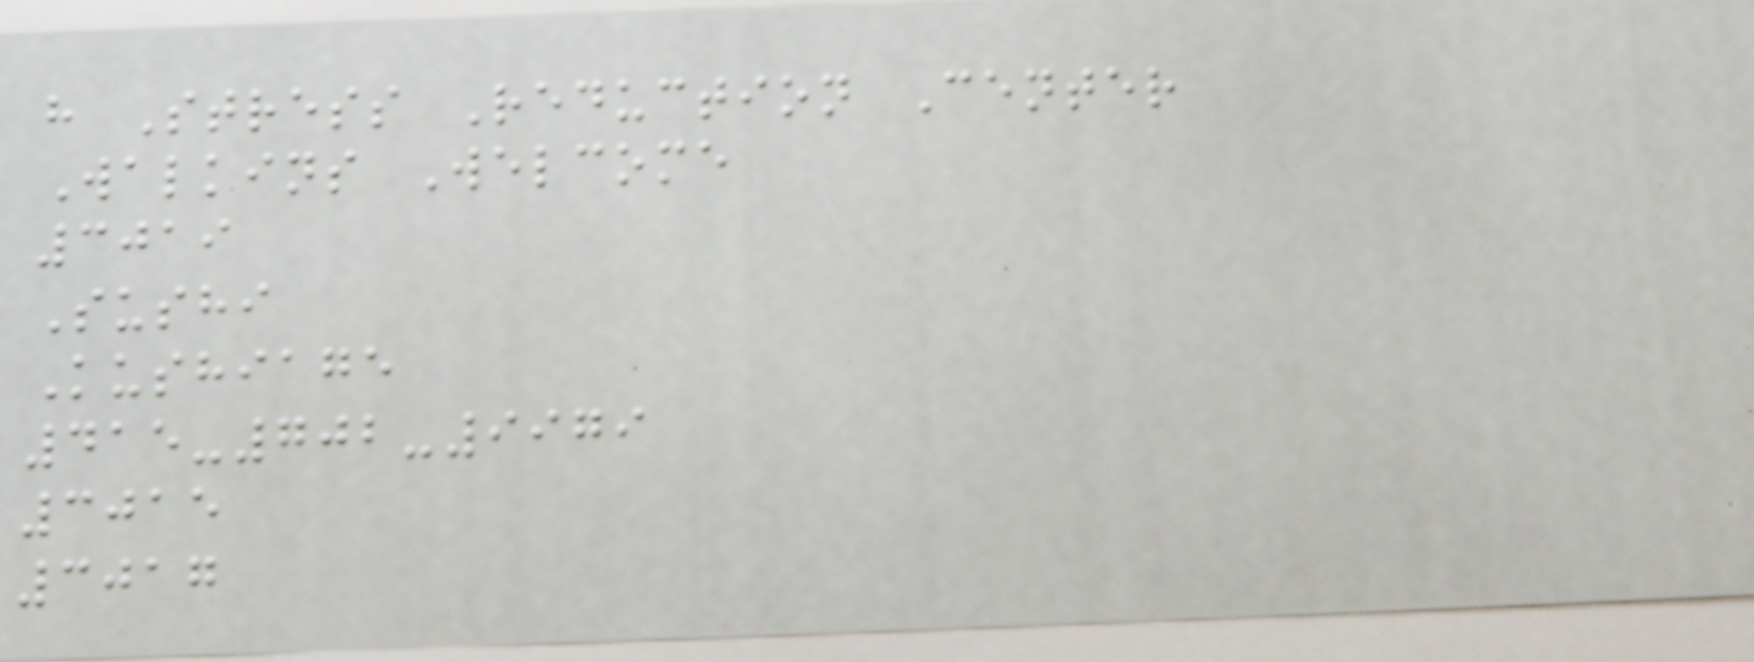h Stress Reduction Center
Walkins Welcome
3019
Sushi
Kushiage
415-702-9979
3015
3017
